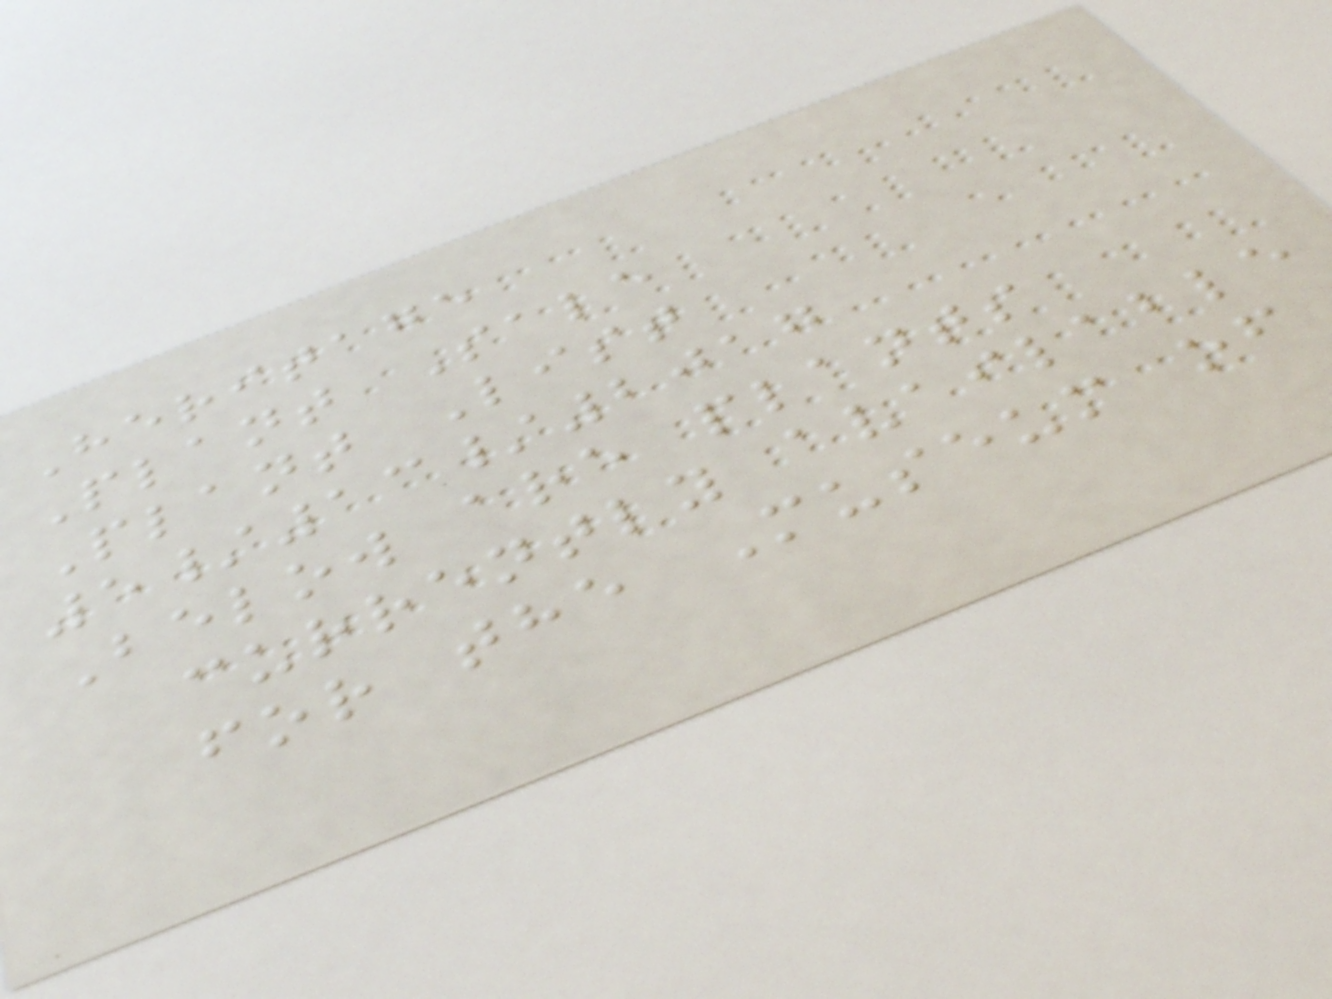Heritage
Plant Sale
Plant List
5/13/2017
Below are plants
currently available
for the Museum of
